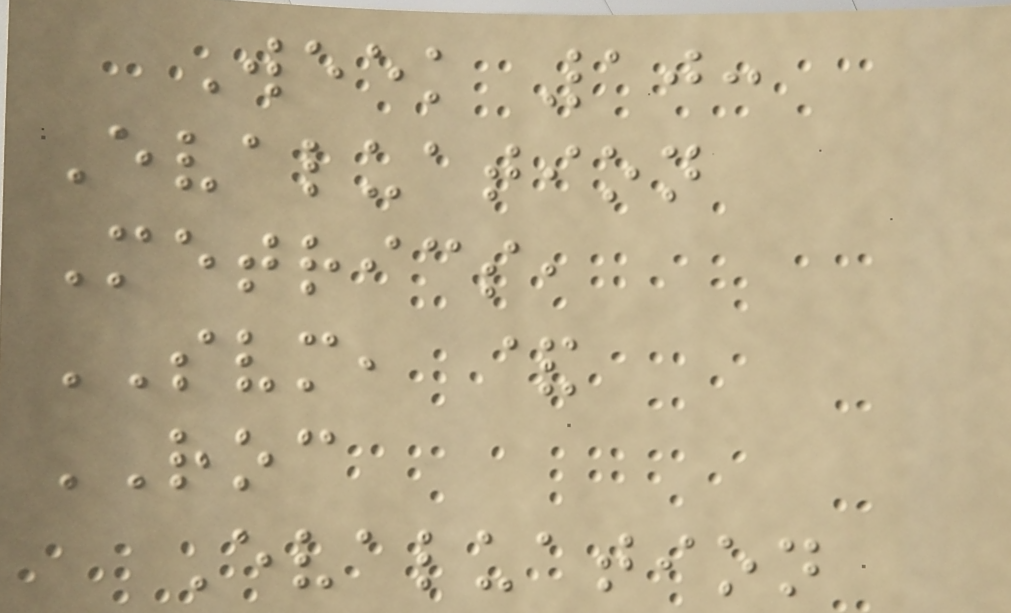Week 10:
Evaluation
Metrics,
SVM, &
ROC
Evaluation
